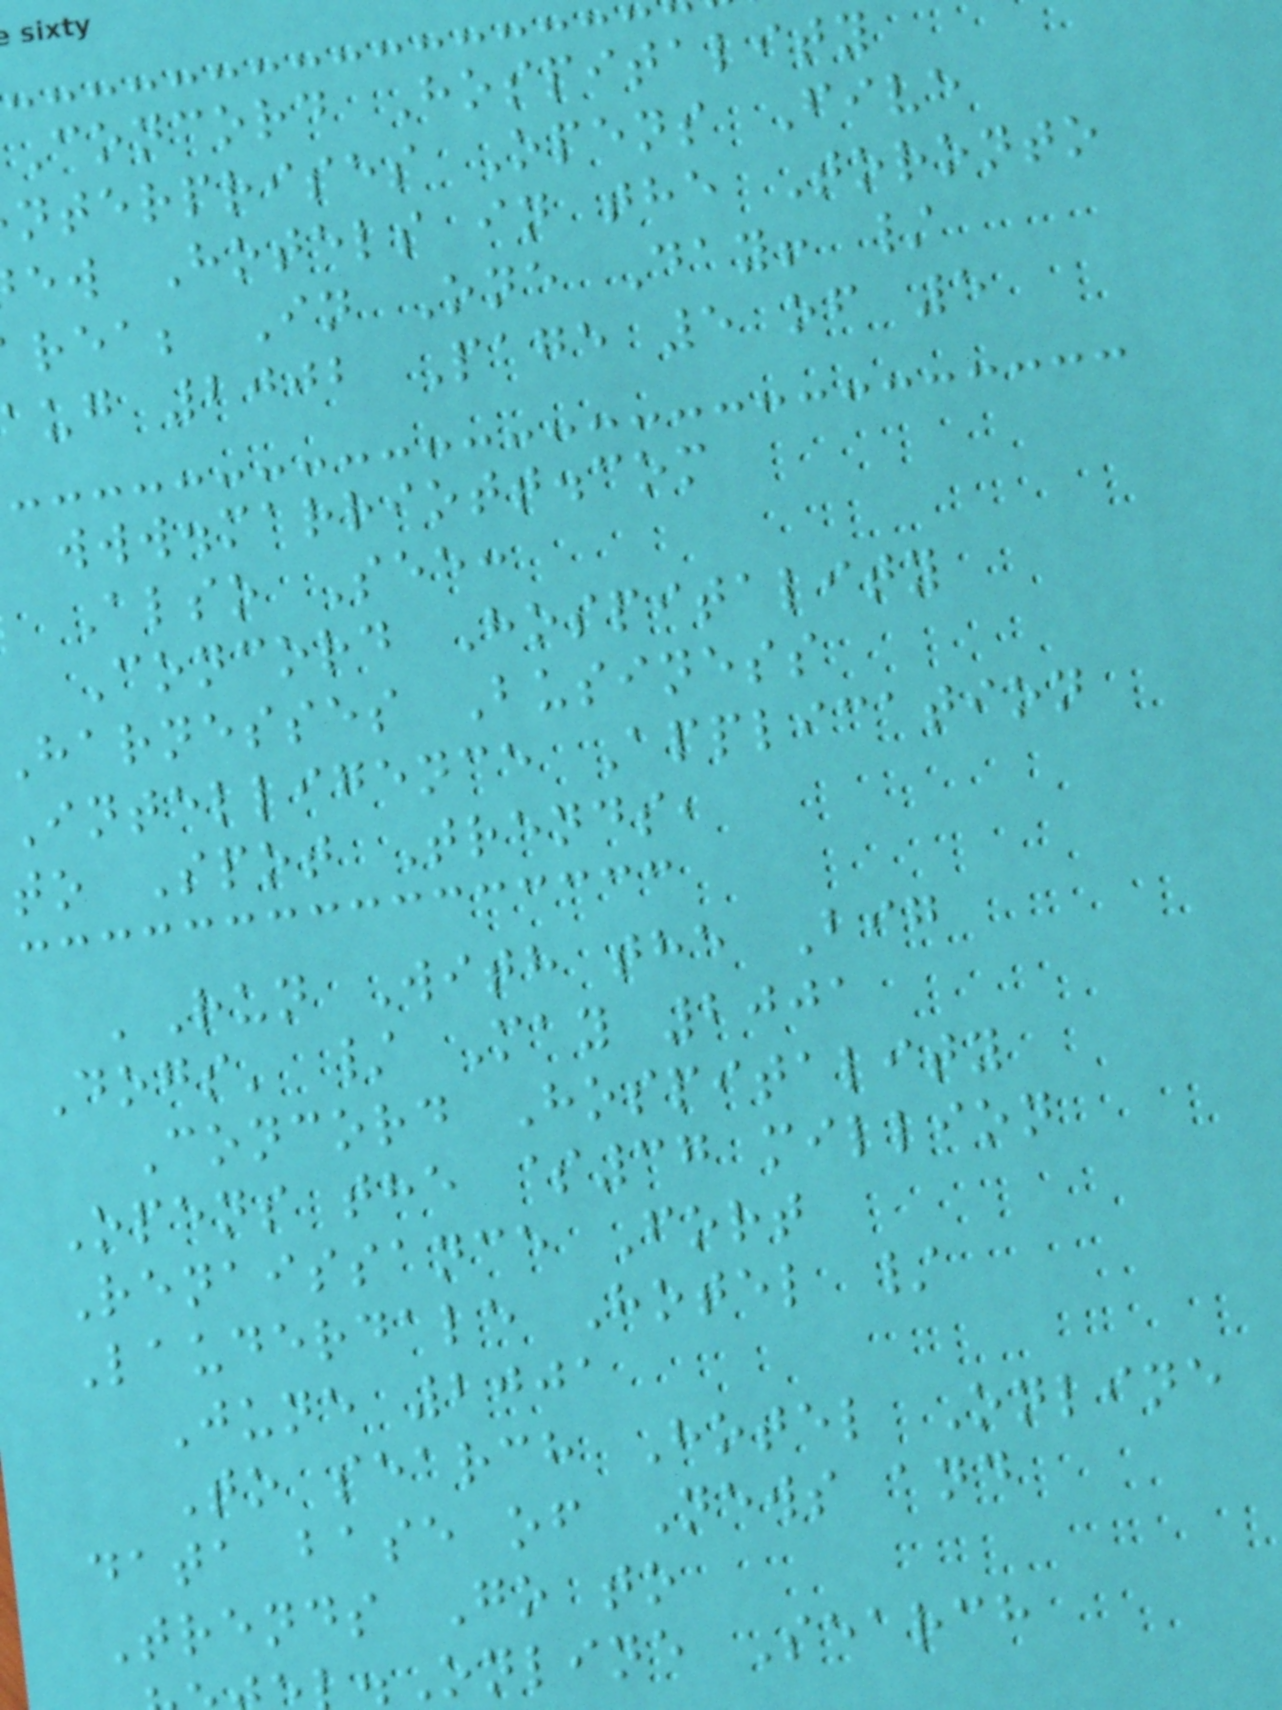Concord Hospitality
nterprises Opens Five
ew Hotels in the Toronto
rea; In One Day! /
ug 2002 Page 5 of 5
www.marriott.com
Also See:
Concord Hospitality
harnesses Business
Intelligence Application
to Spot Trends,
'Run With the Big
Dogs' / May 2001
Concord Hospitality
Opens the $37 million
Renaissance Fort
Lauderdale Hotel /
June 2001
To search Hotel Online
data base of News and
Trends Go to
.Online Search
